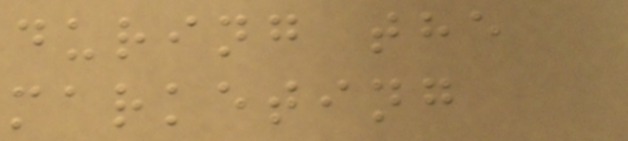during the
marketing
